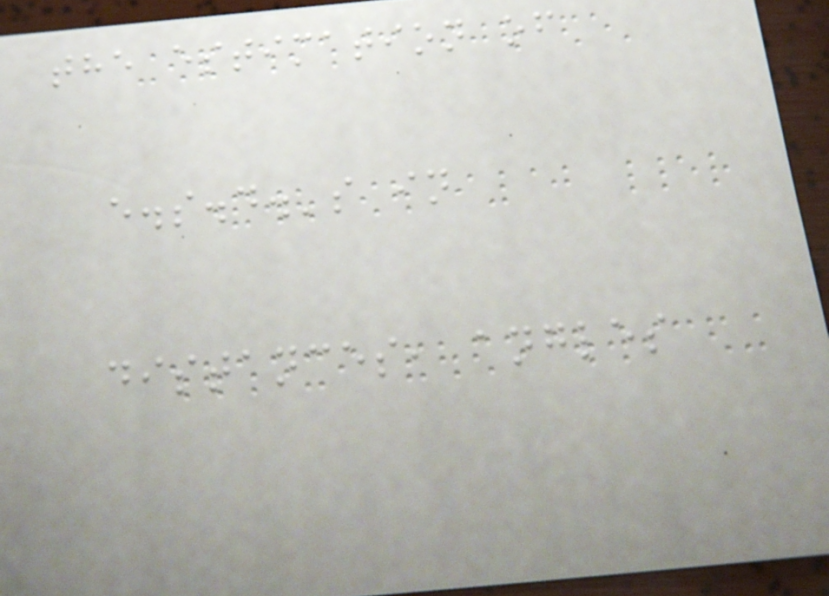the estimation of
e.s.d.'s in
distances, angles
